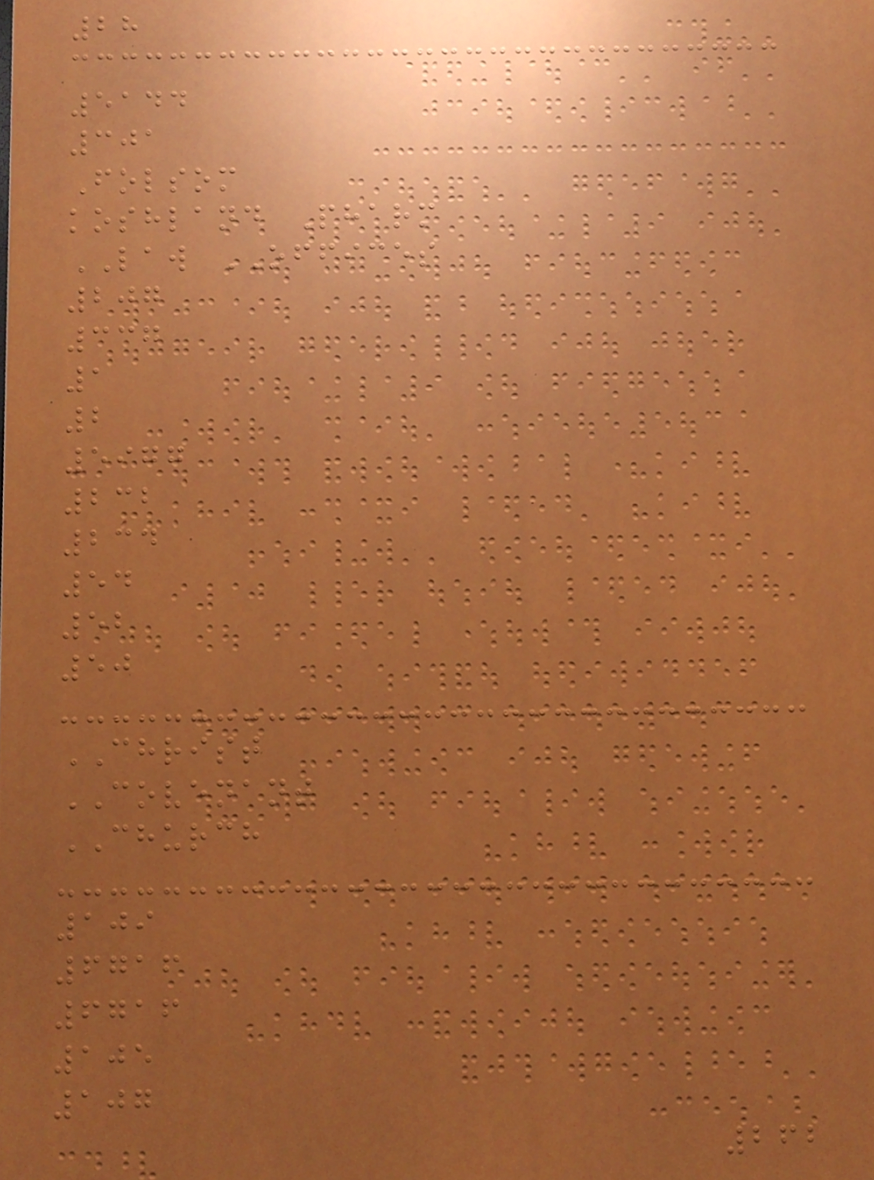28
5144
301
Folsom
koshland Pharm
LAW OFFICES
207
337
1
2
5977
232
234
54
52
50
CHRIST
COVENANT
CHURCH
109
6716
6716
105
107
262
